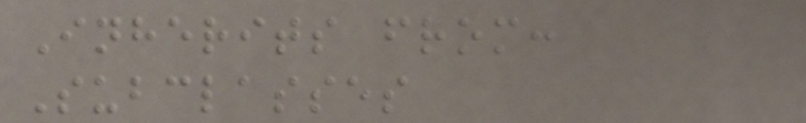Inherits from:
Subclasses
